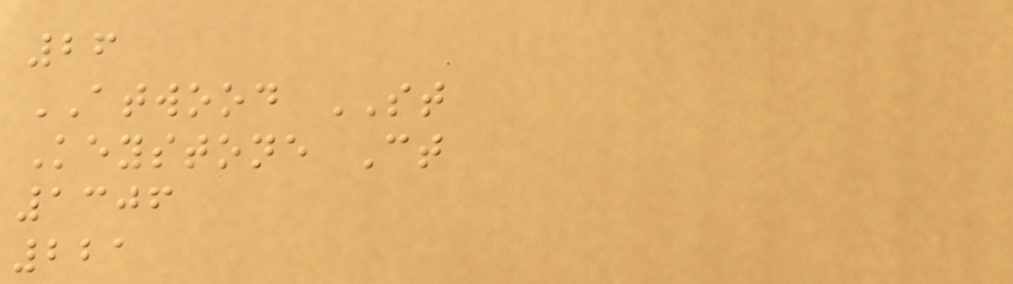26
ATWOOD ST
Keystone Ct
1306
221
